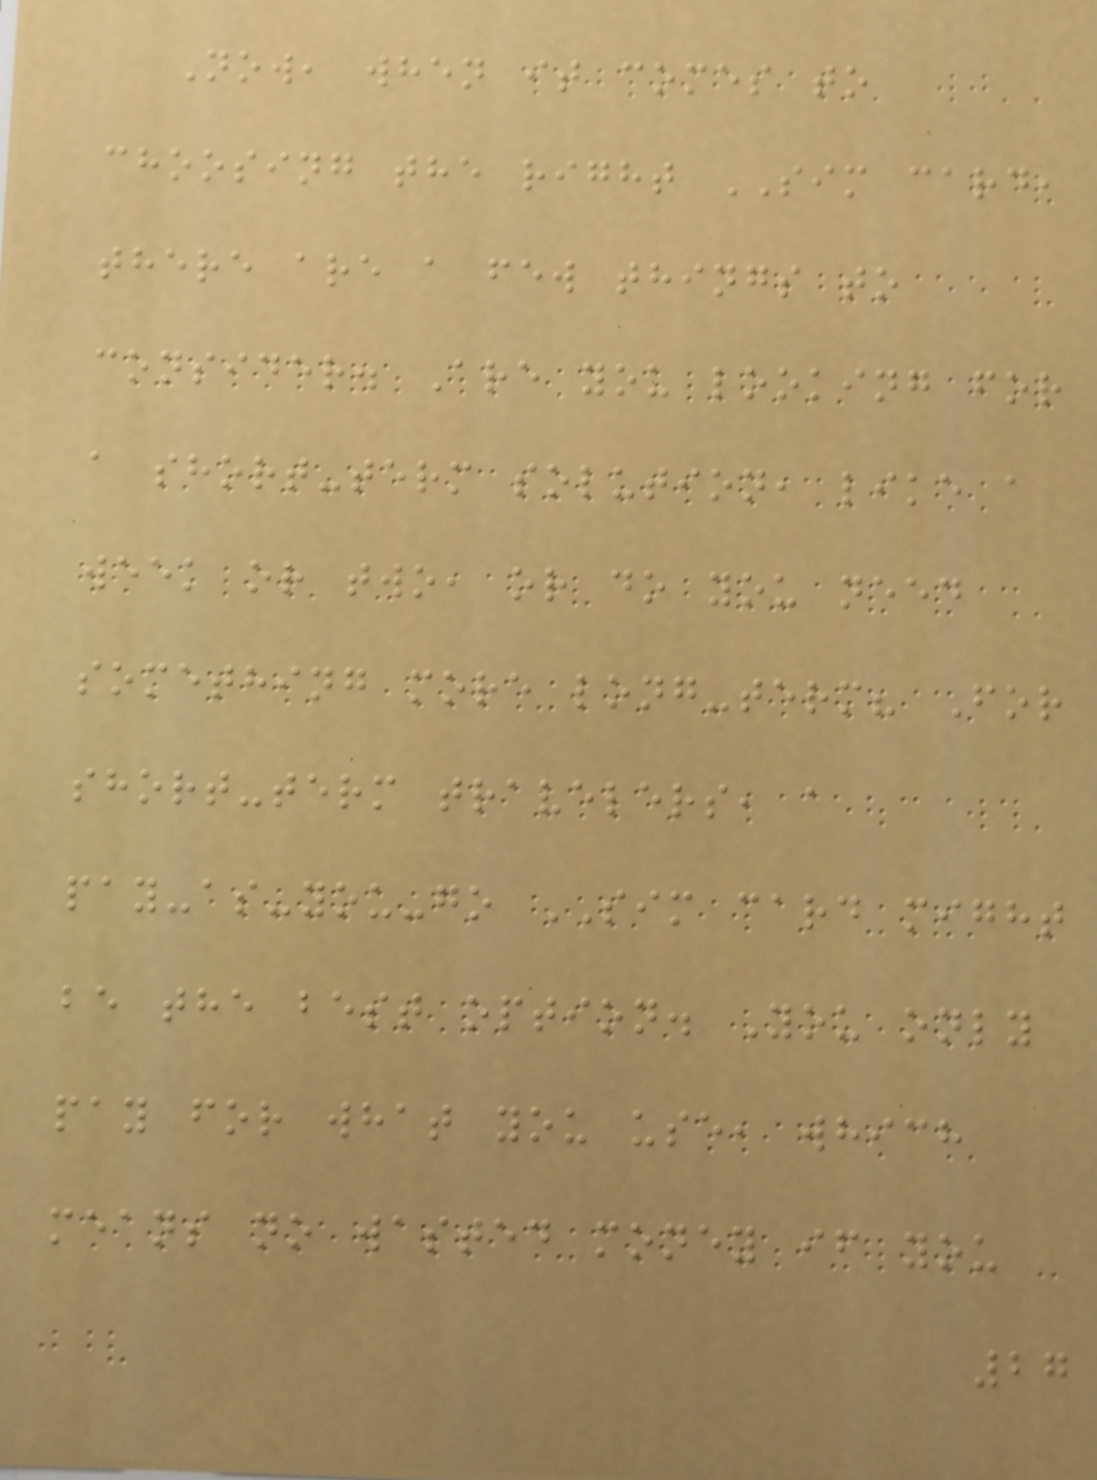Now, when it comes to
choosing the right SIM card,
there are a few things to
consider. Are you looking for
a short-term solution, like a
week or two, or do you need
something more long-term? For
short-term travelers, a
pay-as-you-go SIM card might
be the best option. You only
pay for what you use, which
means no wasted money if you
27
